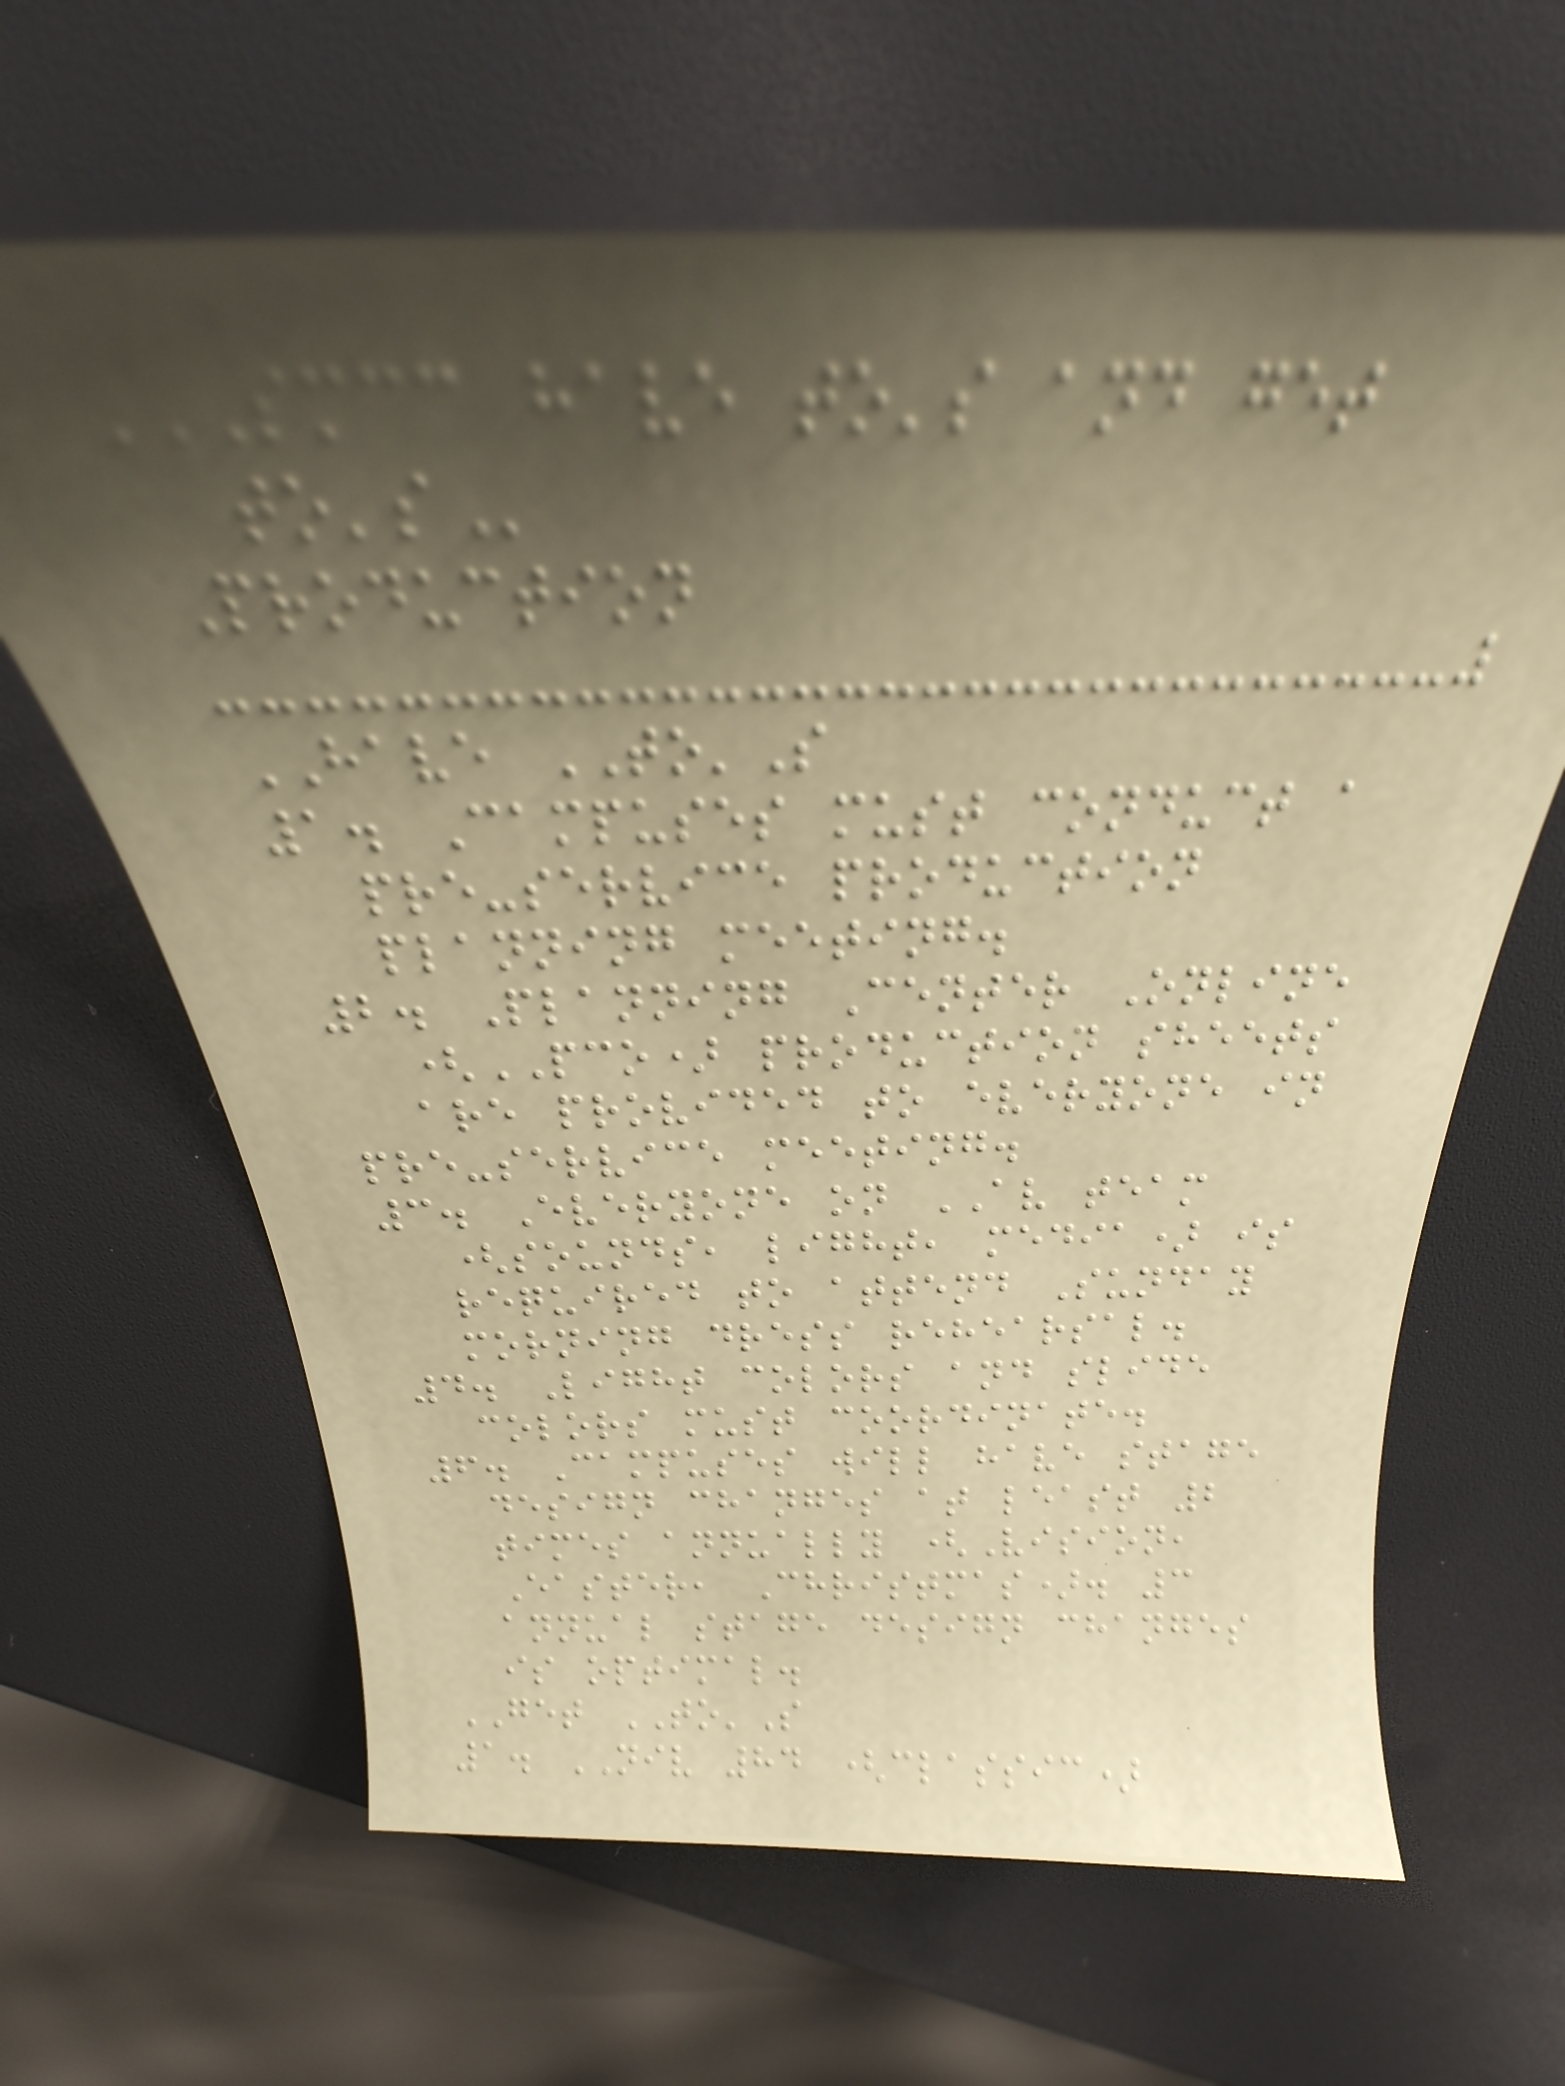SMCC HAVE TO'S AND GET
TO'S
Production
HAVE TO'S
1. Campuses must conduct a
pre-service production
planning meeting.
2. Planning Center Online
(PCO) production sheets
are provided to everyone in
pre-service meeting.
3. Everyone on AV team
(sounds, light, media) is
required to attend Sunday
morning dress rehearsal.
4. Light colors and slide
colors must coordinate.
6. Campuses will have stage
design changes at least 2
times annually (Vision,
Easter, Christmas). 3
annual stage design changes
is optimal.
GET TO'S
1. NIV 84 (classic)
